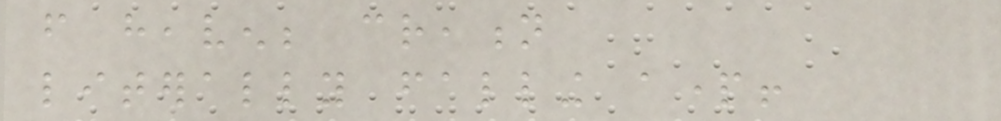from heaven; creation
literally falling apart!
